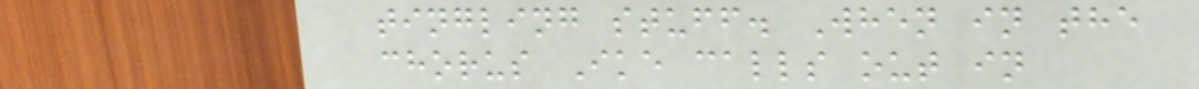tingling stuff. When in the
chorus Ike calls out in
